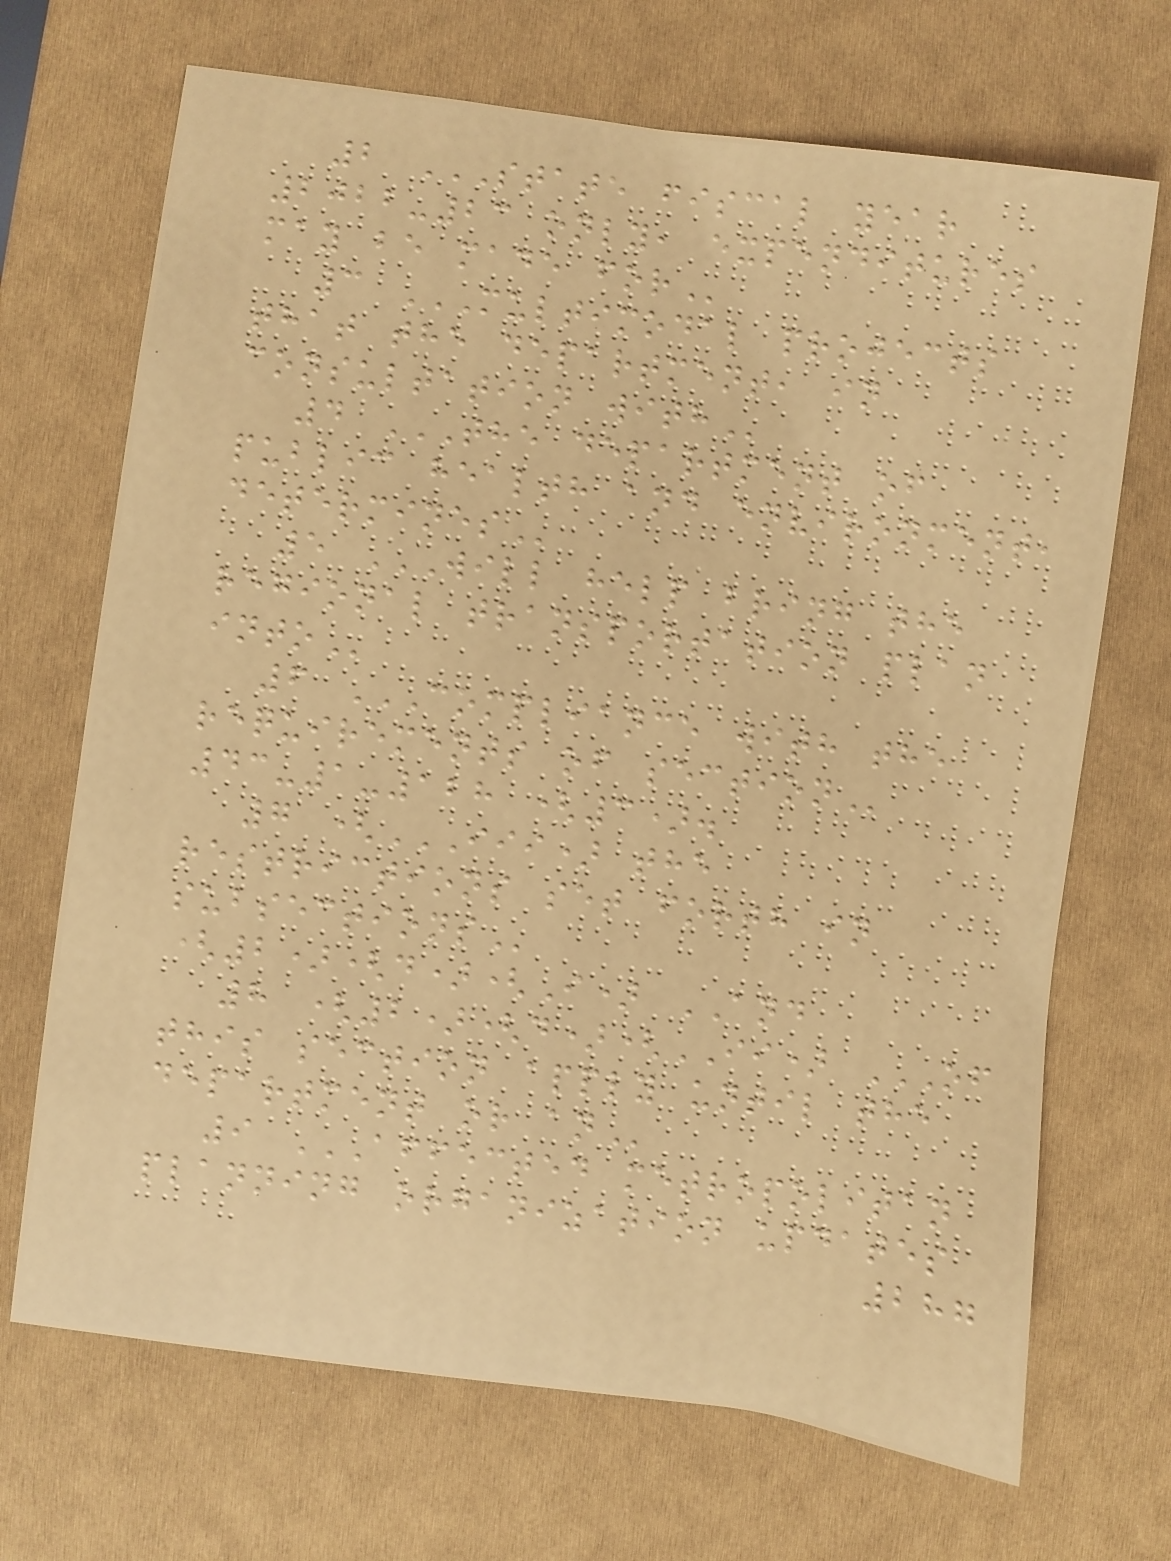2 STATE FISCAL YEAR
2022-23 ONLY, EXPENDITURES
MAY BE MADE FOR
3 MULTIMODAL PROJECTS
THAT THE DEPARTMENT, IN
CONSULTATION WITH
4 THE DEPARTMENT OF
PUBLIC HEALTH AND ENVIRONMENT,
DETERMINES
5 WILL HELP BRING THE
REGIONAL TRANSPORTATION PLAN
INTO
6 COMPLIANCE WITH THE
REQUIREMENTS OF SECTION
43-1-128 (3).
7 (III) THE
RESTRICTIONS SET FORTH IN
SUBSECTIONS
(2)(d)(I) AND
8 (2)(d)(II) OF
THIS SECTION APPLY UNTIL THE
DEPARTMENT OR AN
9 AFFECTED METROPOLITAN
PLANNING ORGANIZATION UPDATES
287
